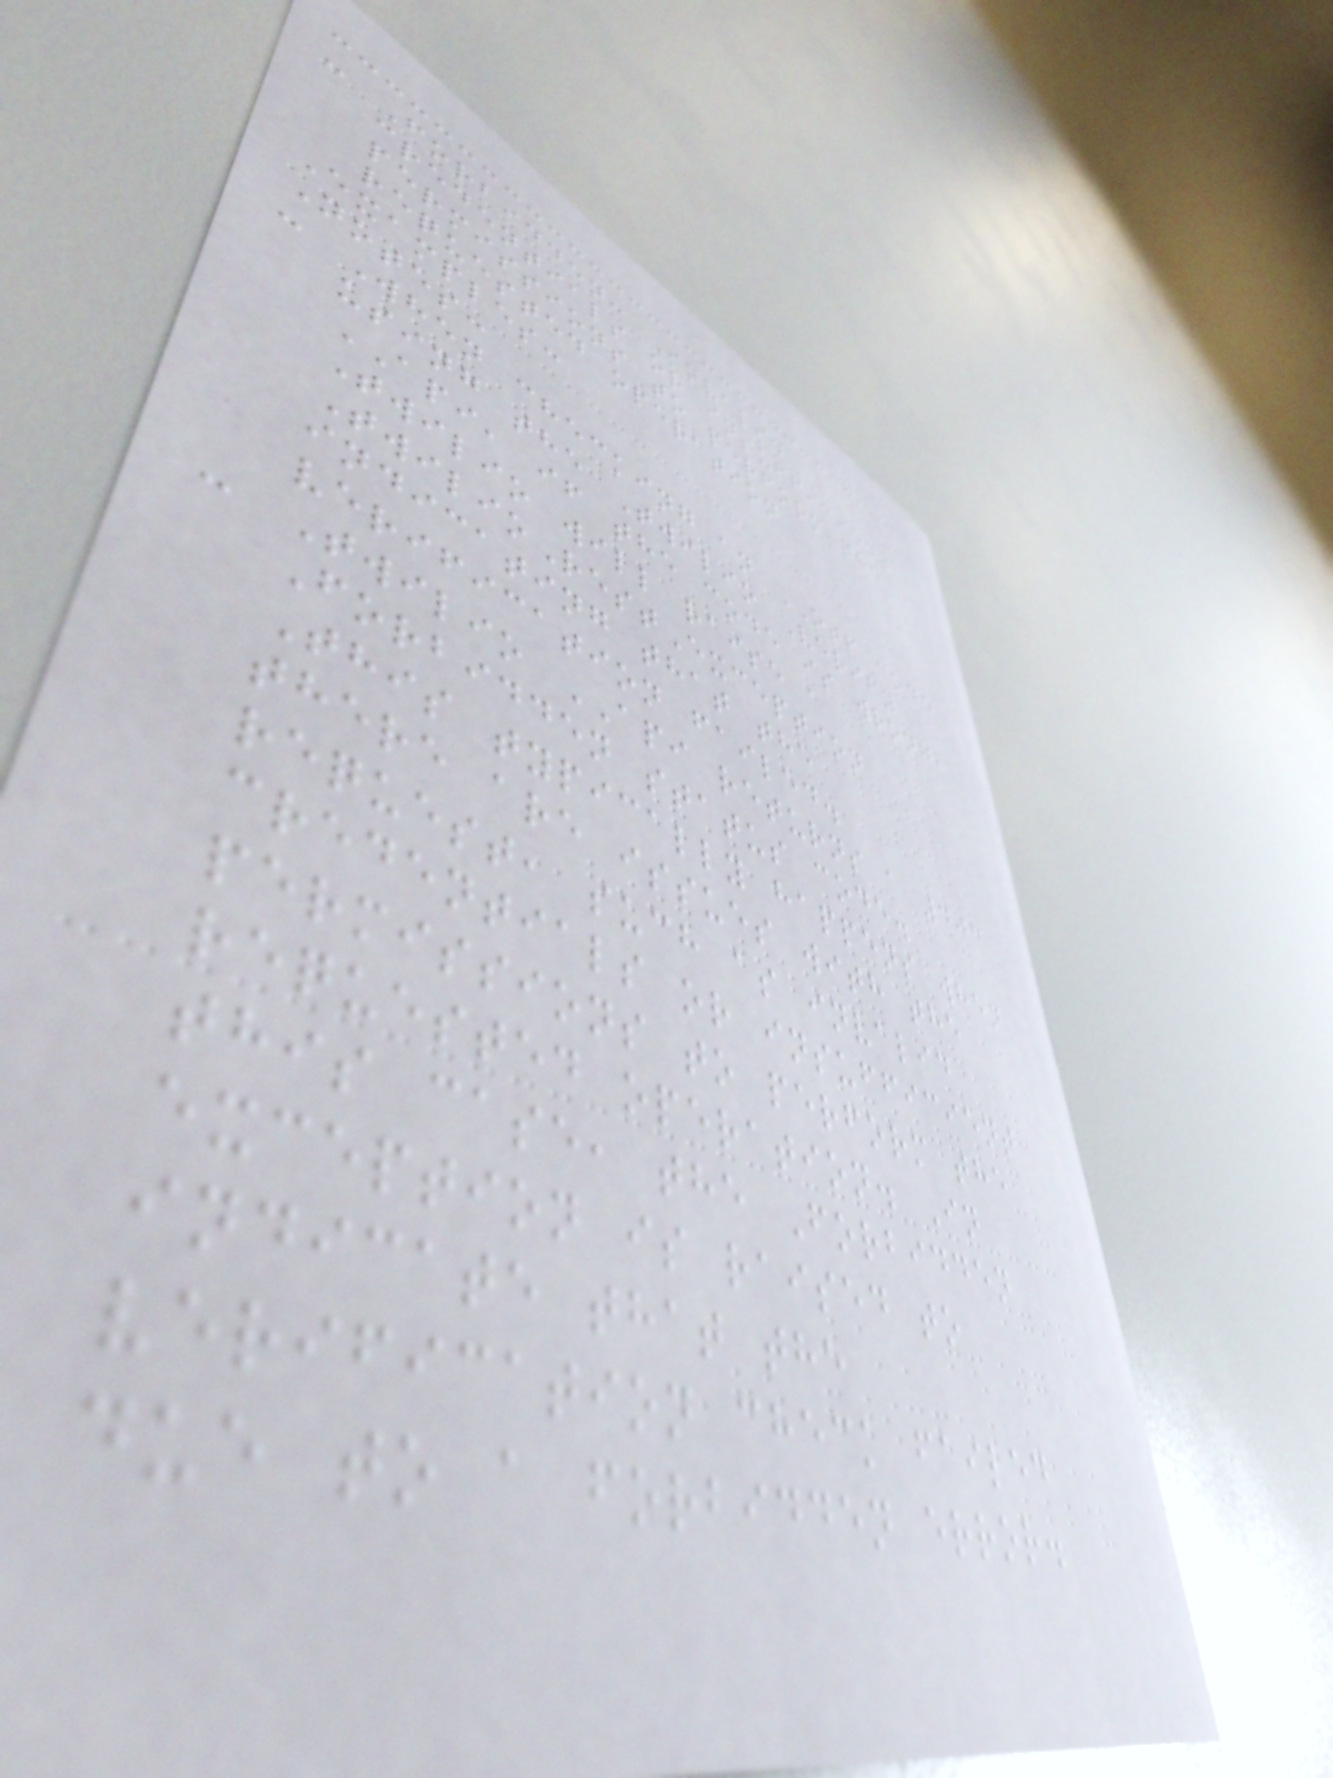- Forbidden: Invalid
credentials or insufficient
permissions to perform the
requested operation
Examples:
Notes:
- When checking an OTP code
using the Twilio Verify
API, if the code is wrong,
Twilio will raise a
TwilioRestException
indicating that the
verification failed.
- Twilio API returns a 403
Forbidden status code.
This typically happens when
there are issues with the
request, such as invalid
credentials or insufficient
permissions to perform the
requested operation. In
this case, the Forbidden
exception is raised to
indicate that the
verification check failed
due to a forbidden error.
